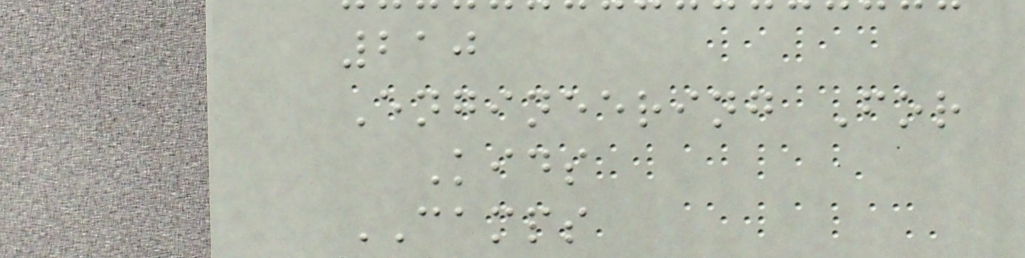210
Engineering For
Kids
CAMPS
